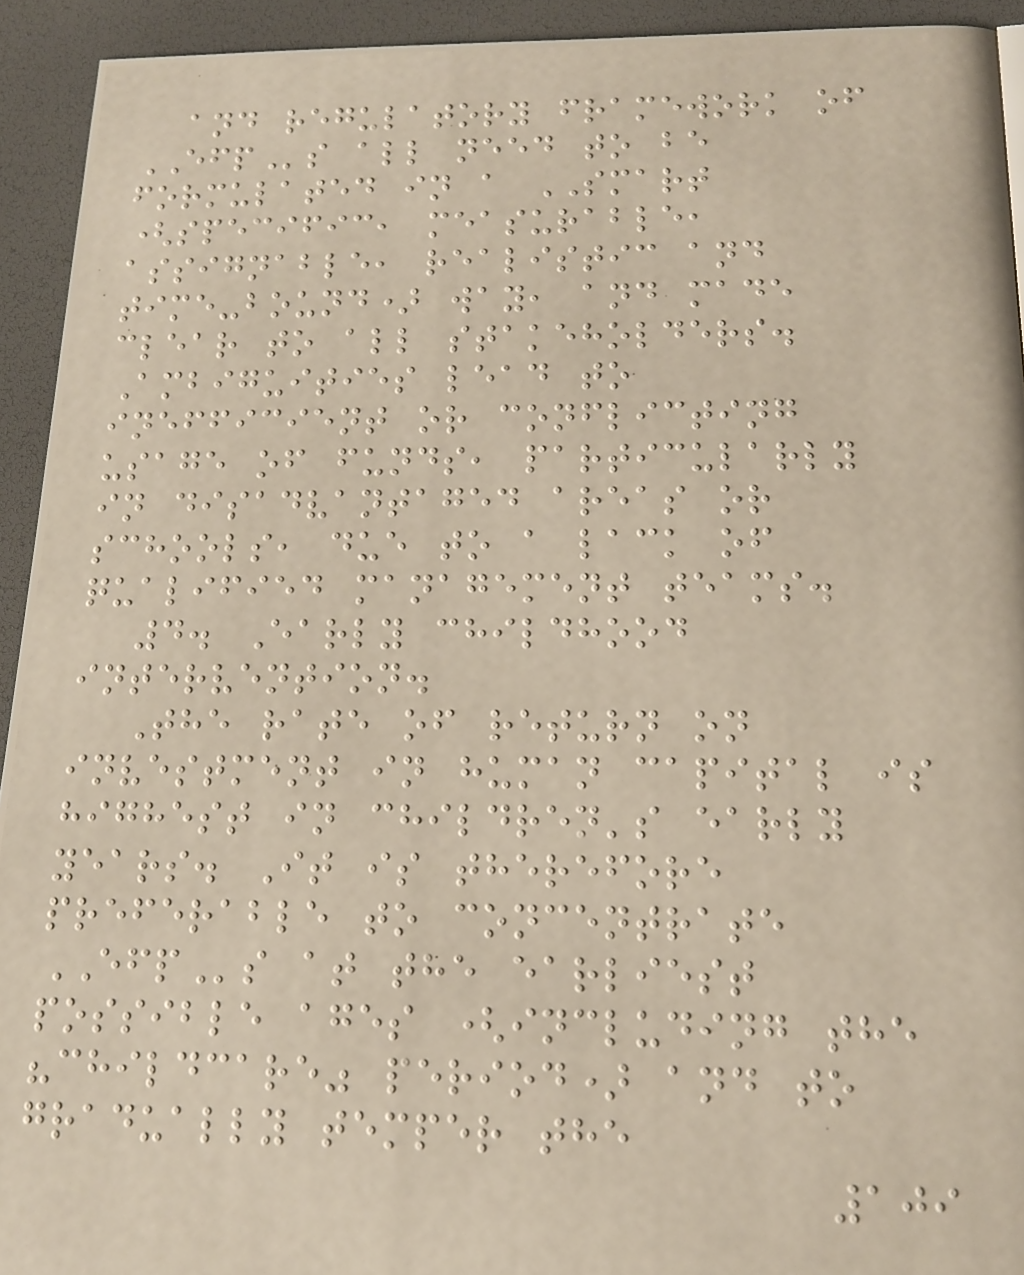and regulatory framework of
EFPs all need to be
formulated in a SMART
(specific, measurable,
assignable, realistic and
time-bound) way, and made
clear to all stakeholders.
Ambiguities lead to
inefficient or conflicting
usage of funds, particularly
in disadvantaged areas or
schools, due to a lack of
qualified management teams.
4. Early childhood
intervention.
The rate of return on
investment in human capital is
highest in children's early
years. It is therefore
preferable to concentrate
EFPs at the earliest
possible ages (including the
"childcare" period) and to
gradually temper the
109
